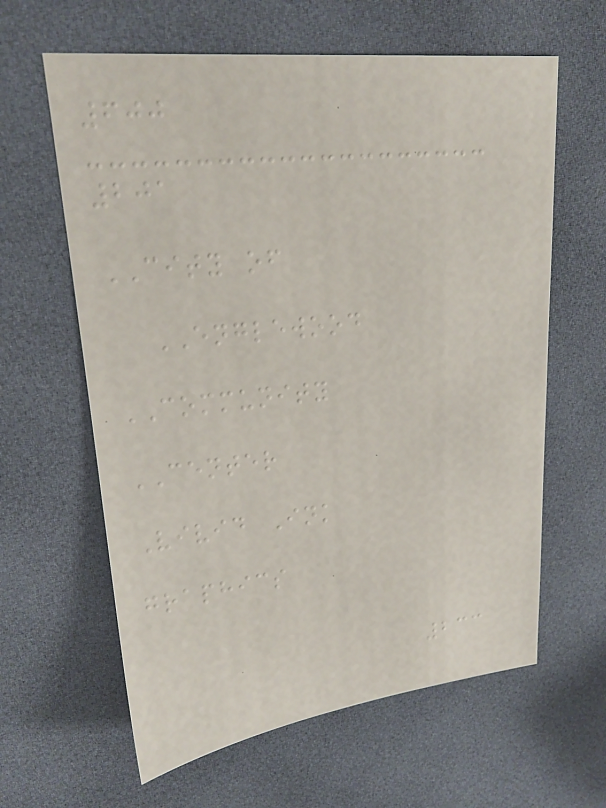600
201
CITY of
ENGLEWOOD
COMMUNITY
CENTER
Vivid Ink
graphics
233
